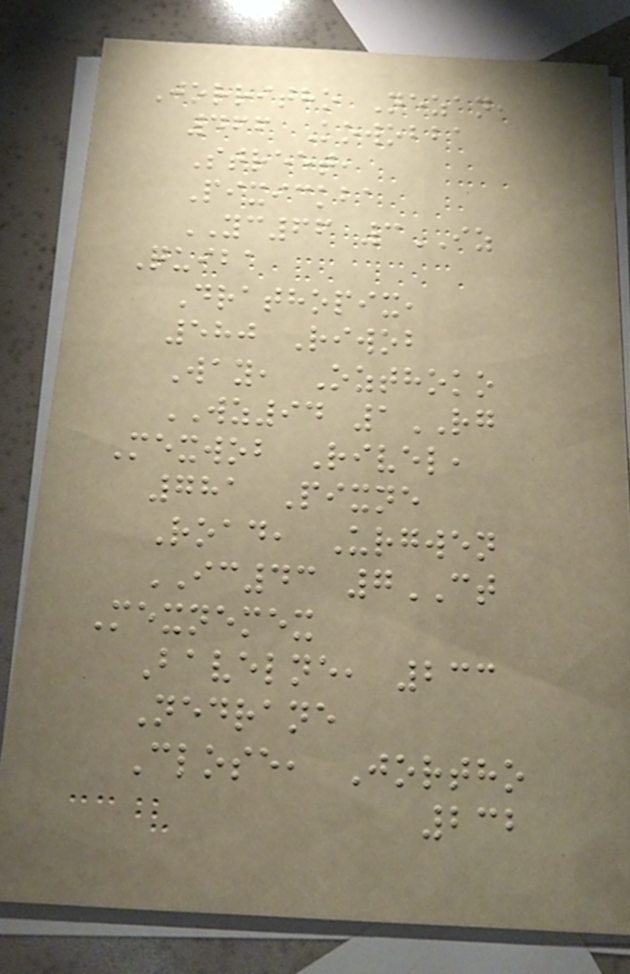Jorritho Nezan,
466 Kowobba
Street,
Pixickba
YC66 3IZ
Quiba
Drathopix,
580 Riwob
Way, Ozthoko
WZ94 1RG
Mexwob Rivel,
781 Pixne
Road, Urgwen
IC43 7CT
Mexnemex
Bavelne, 233
Nedrane
Close, Jortho
232
